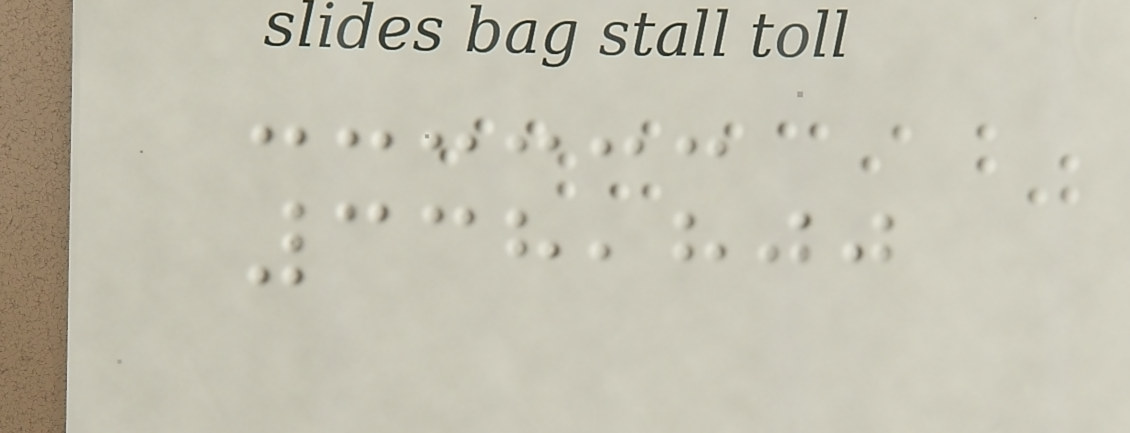338,800
